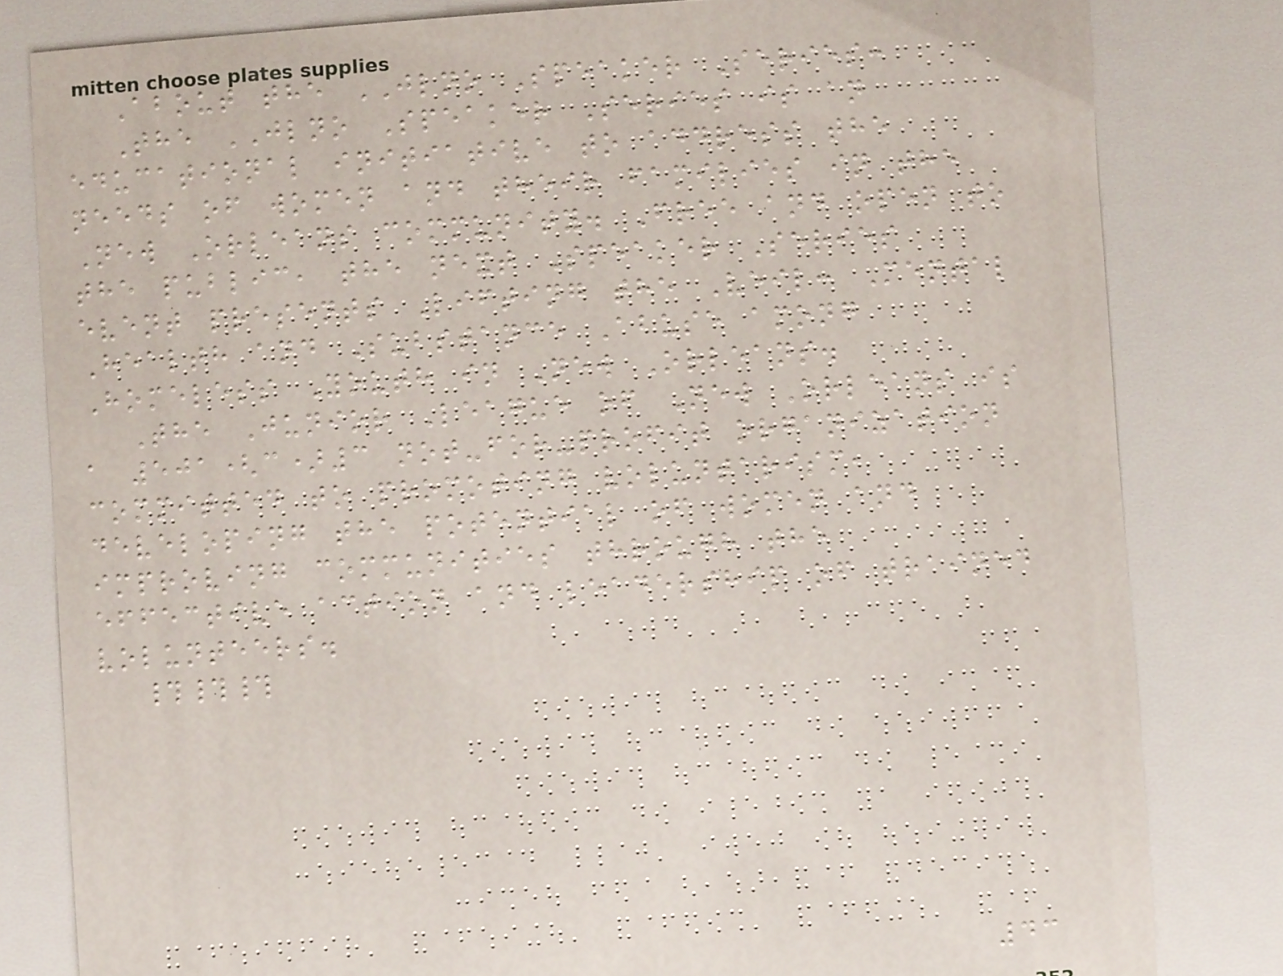About the JLNO Speaker Series:
The JLNO Speaker Series is an
educational initiative to address the
needs of women and their families in the
New Orleans community. Free and open to
the public, the next Speaker Series
event presents Lifting the Veil: Mental
Health and Substance Abuse among
Homeless Youth in New Orleans.
The Junior League of New Orleans is
a 501(c)3 not-for-profit organization
committed to promoting voluntarism,
developing the potential of women and
improving communities through the
effective action and leadership of trained
volunteers.
###
43
